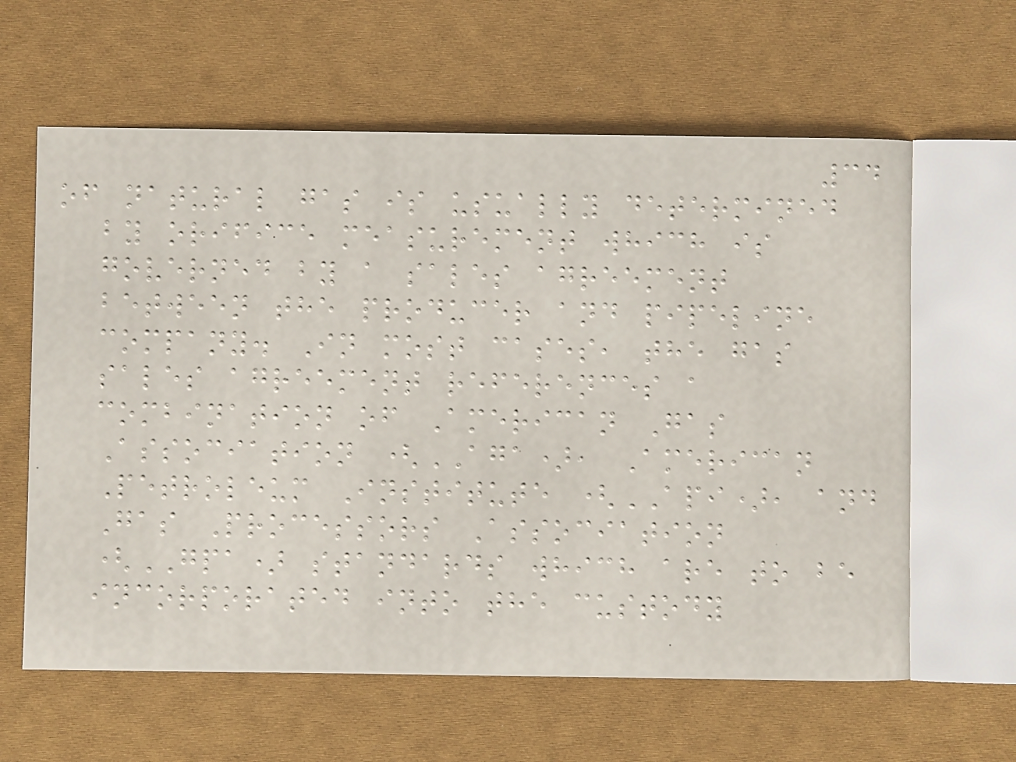34
of natural gas is usually determined
by orifice measurement which is
governed by a sales agreement
between the producer and pipeline
company. In most cases, the gas
sales agreement references a
combination of American Gas
Association (AGA), American
Petroleum Institute (API), and
Gas Processors Association
(GPA) standards which are to be
incorporated into the custody
